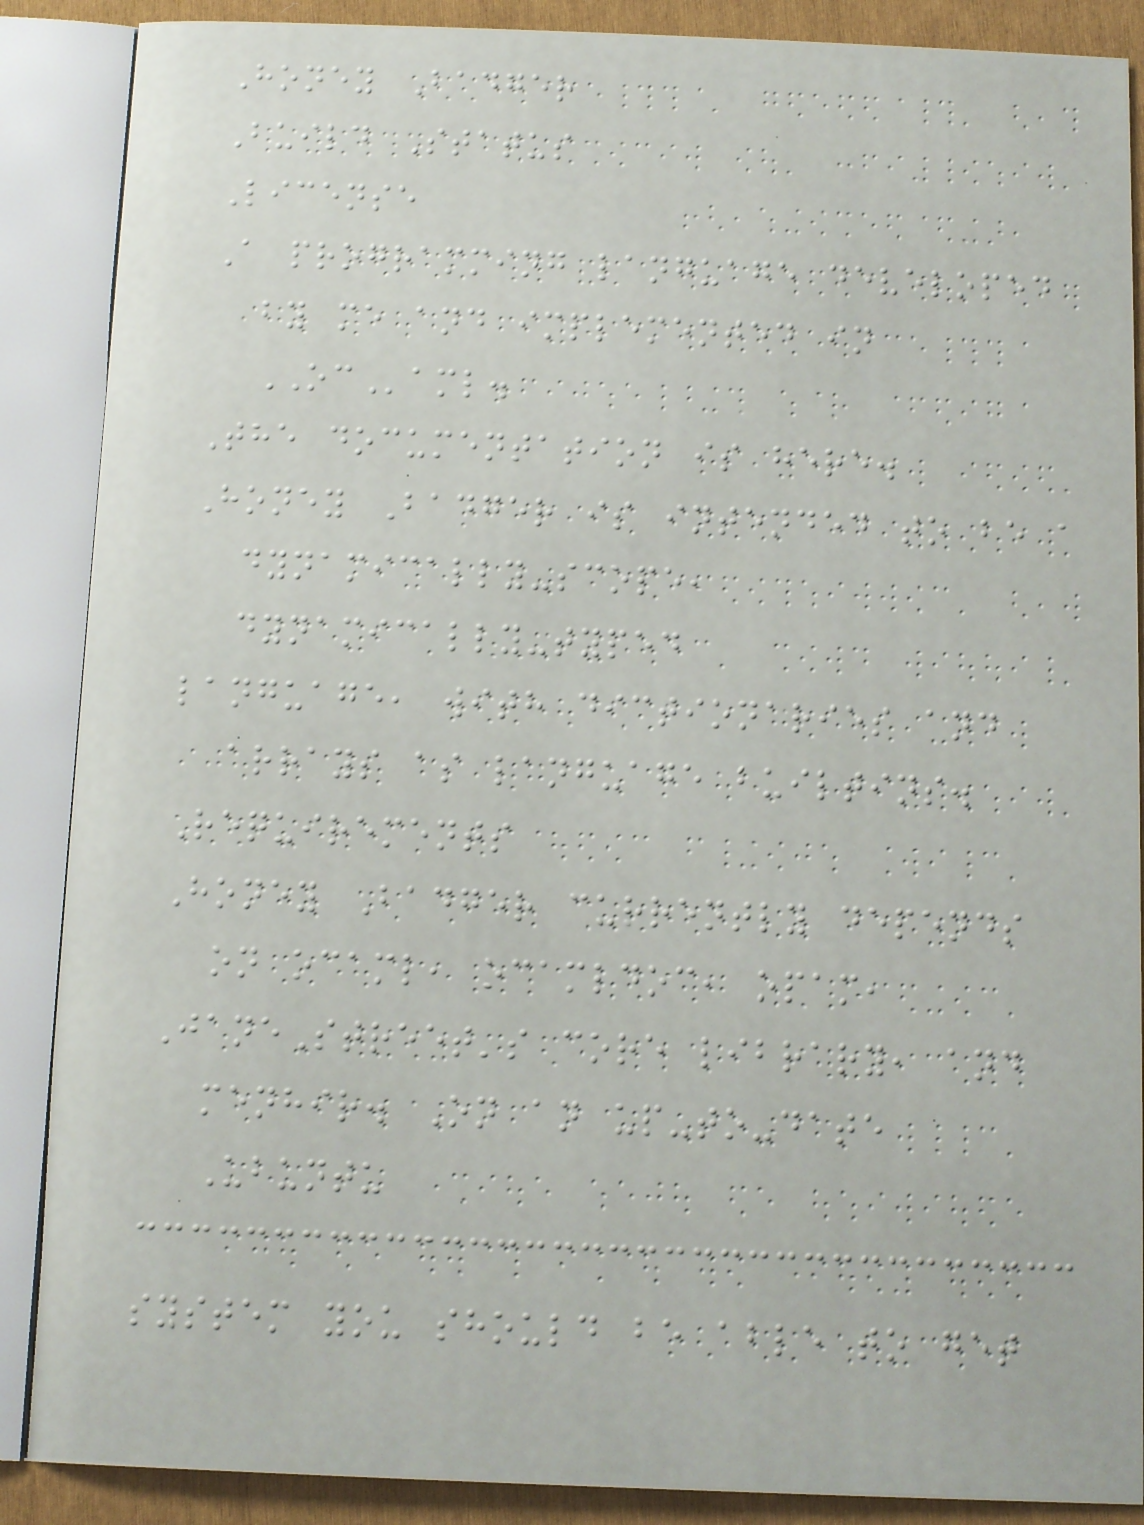Honey Badger
Build Status
License
A programming language developed
by me and implemented in
OCaml.
The documentation is here.
Honey Badger is intended to be a
dynamically-scope,
dynamically-typed
language, with dictionaries and
arrays as language builtins.
Requirements
Honey Badger currently depends
on ocaml, ocamldoc, opam,
JaneStreet's core library, and
menhir. On an up-to-date
Ubuntu
system you should be able to get
